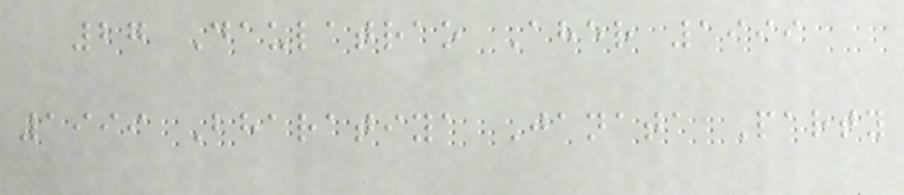27 Daulatrao Aher 1999
1999 Bharatiya Janata Party
